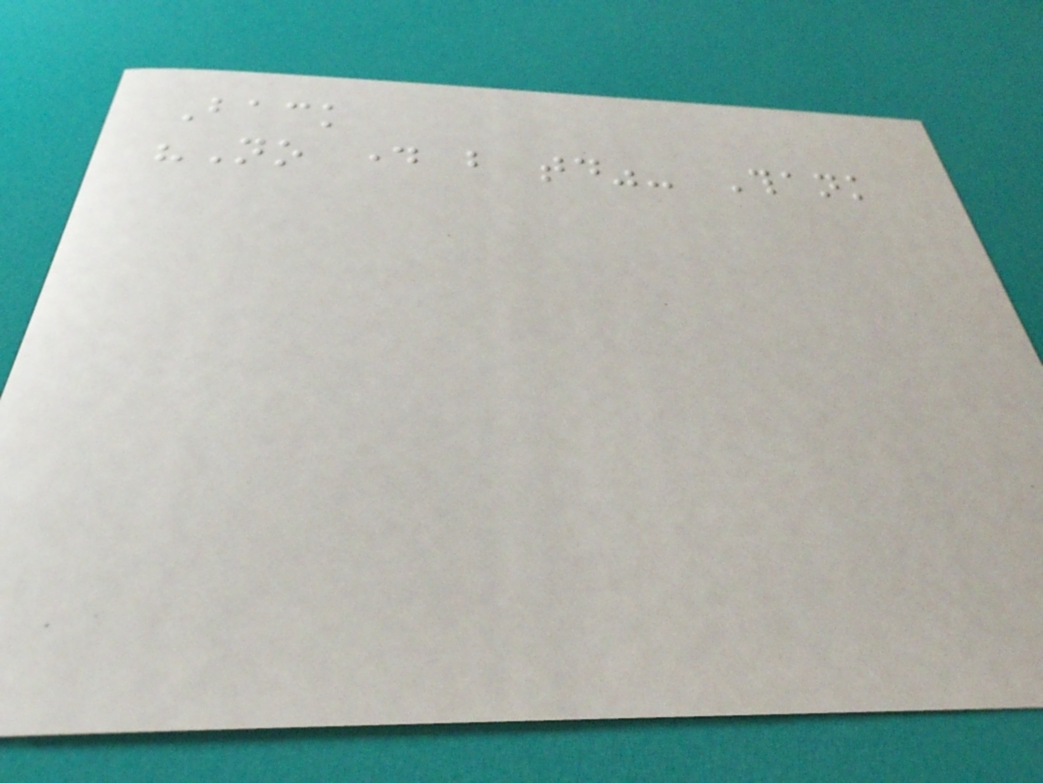Back
"No day but today"- Thank
